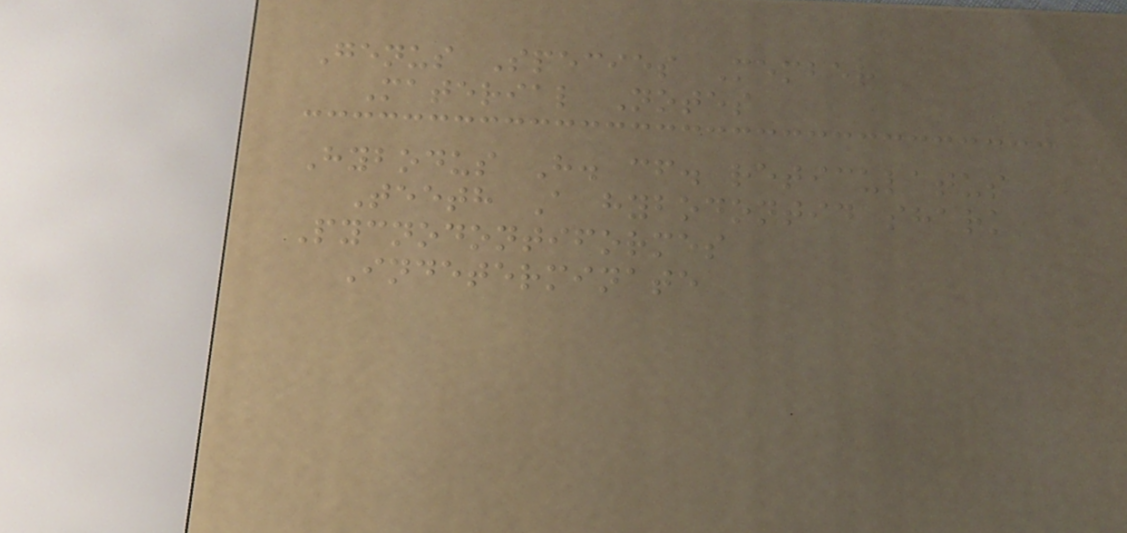Genus Species Member
Material Notes
Hybodus H. cf. reticulatus
Teeth A hybodontid shark
Pycnodontiformes
Indeterminate
